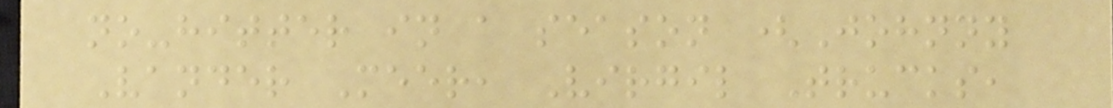no-hitter in a season (Johnny
Vander Meer, Virgil Trucks,
